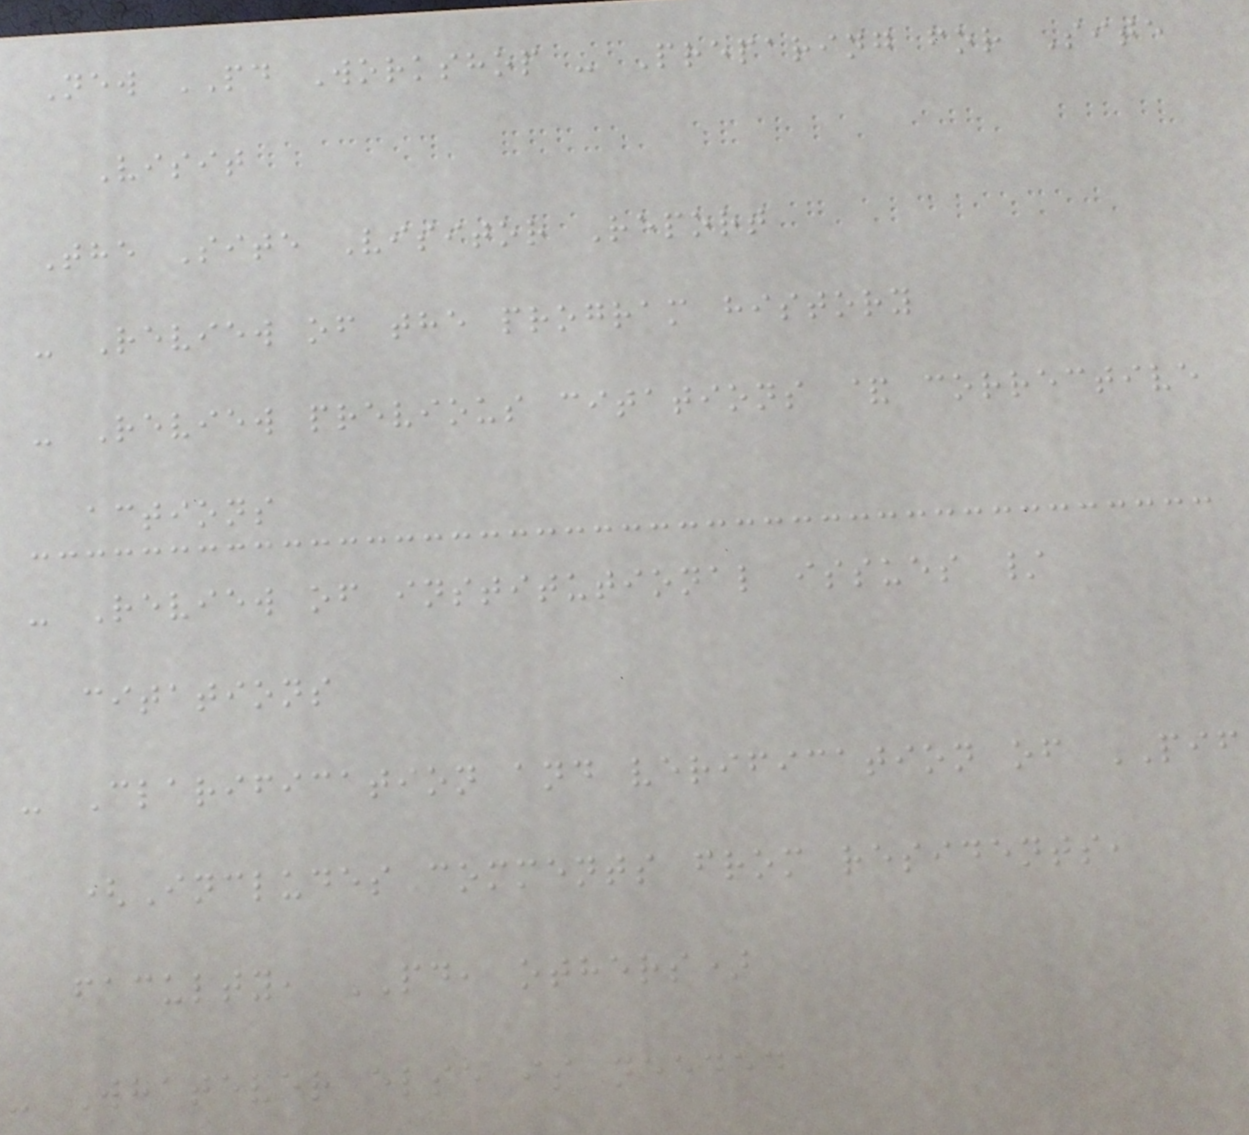New PD Workshop - Preparing for Site
Visit
The Site Visitor Report
- Review of the program history
- Review previous citations & corrective
actions
- Review of institutional issues /
citations
- Clarification and verification of PIF
(Includes comments from residents,
faculty, PD, others)
- Whatever else is needed
